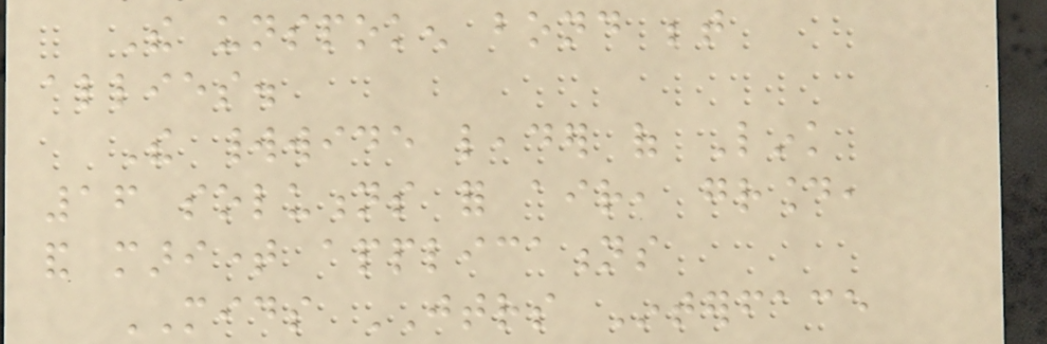The unspoken bond between
allies.
The worldwide leader of Link
16 solutions for air, ground,
and maritime applications
MIDS JTRS Interface
